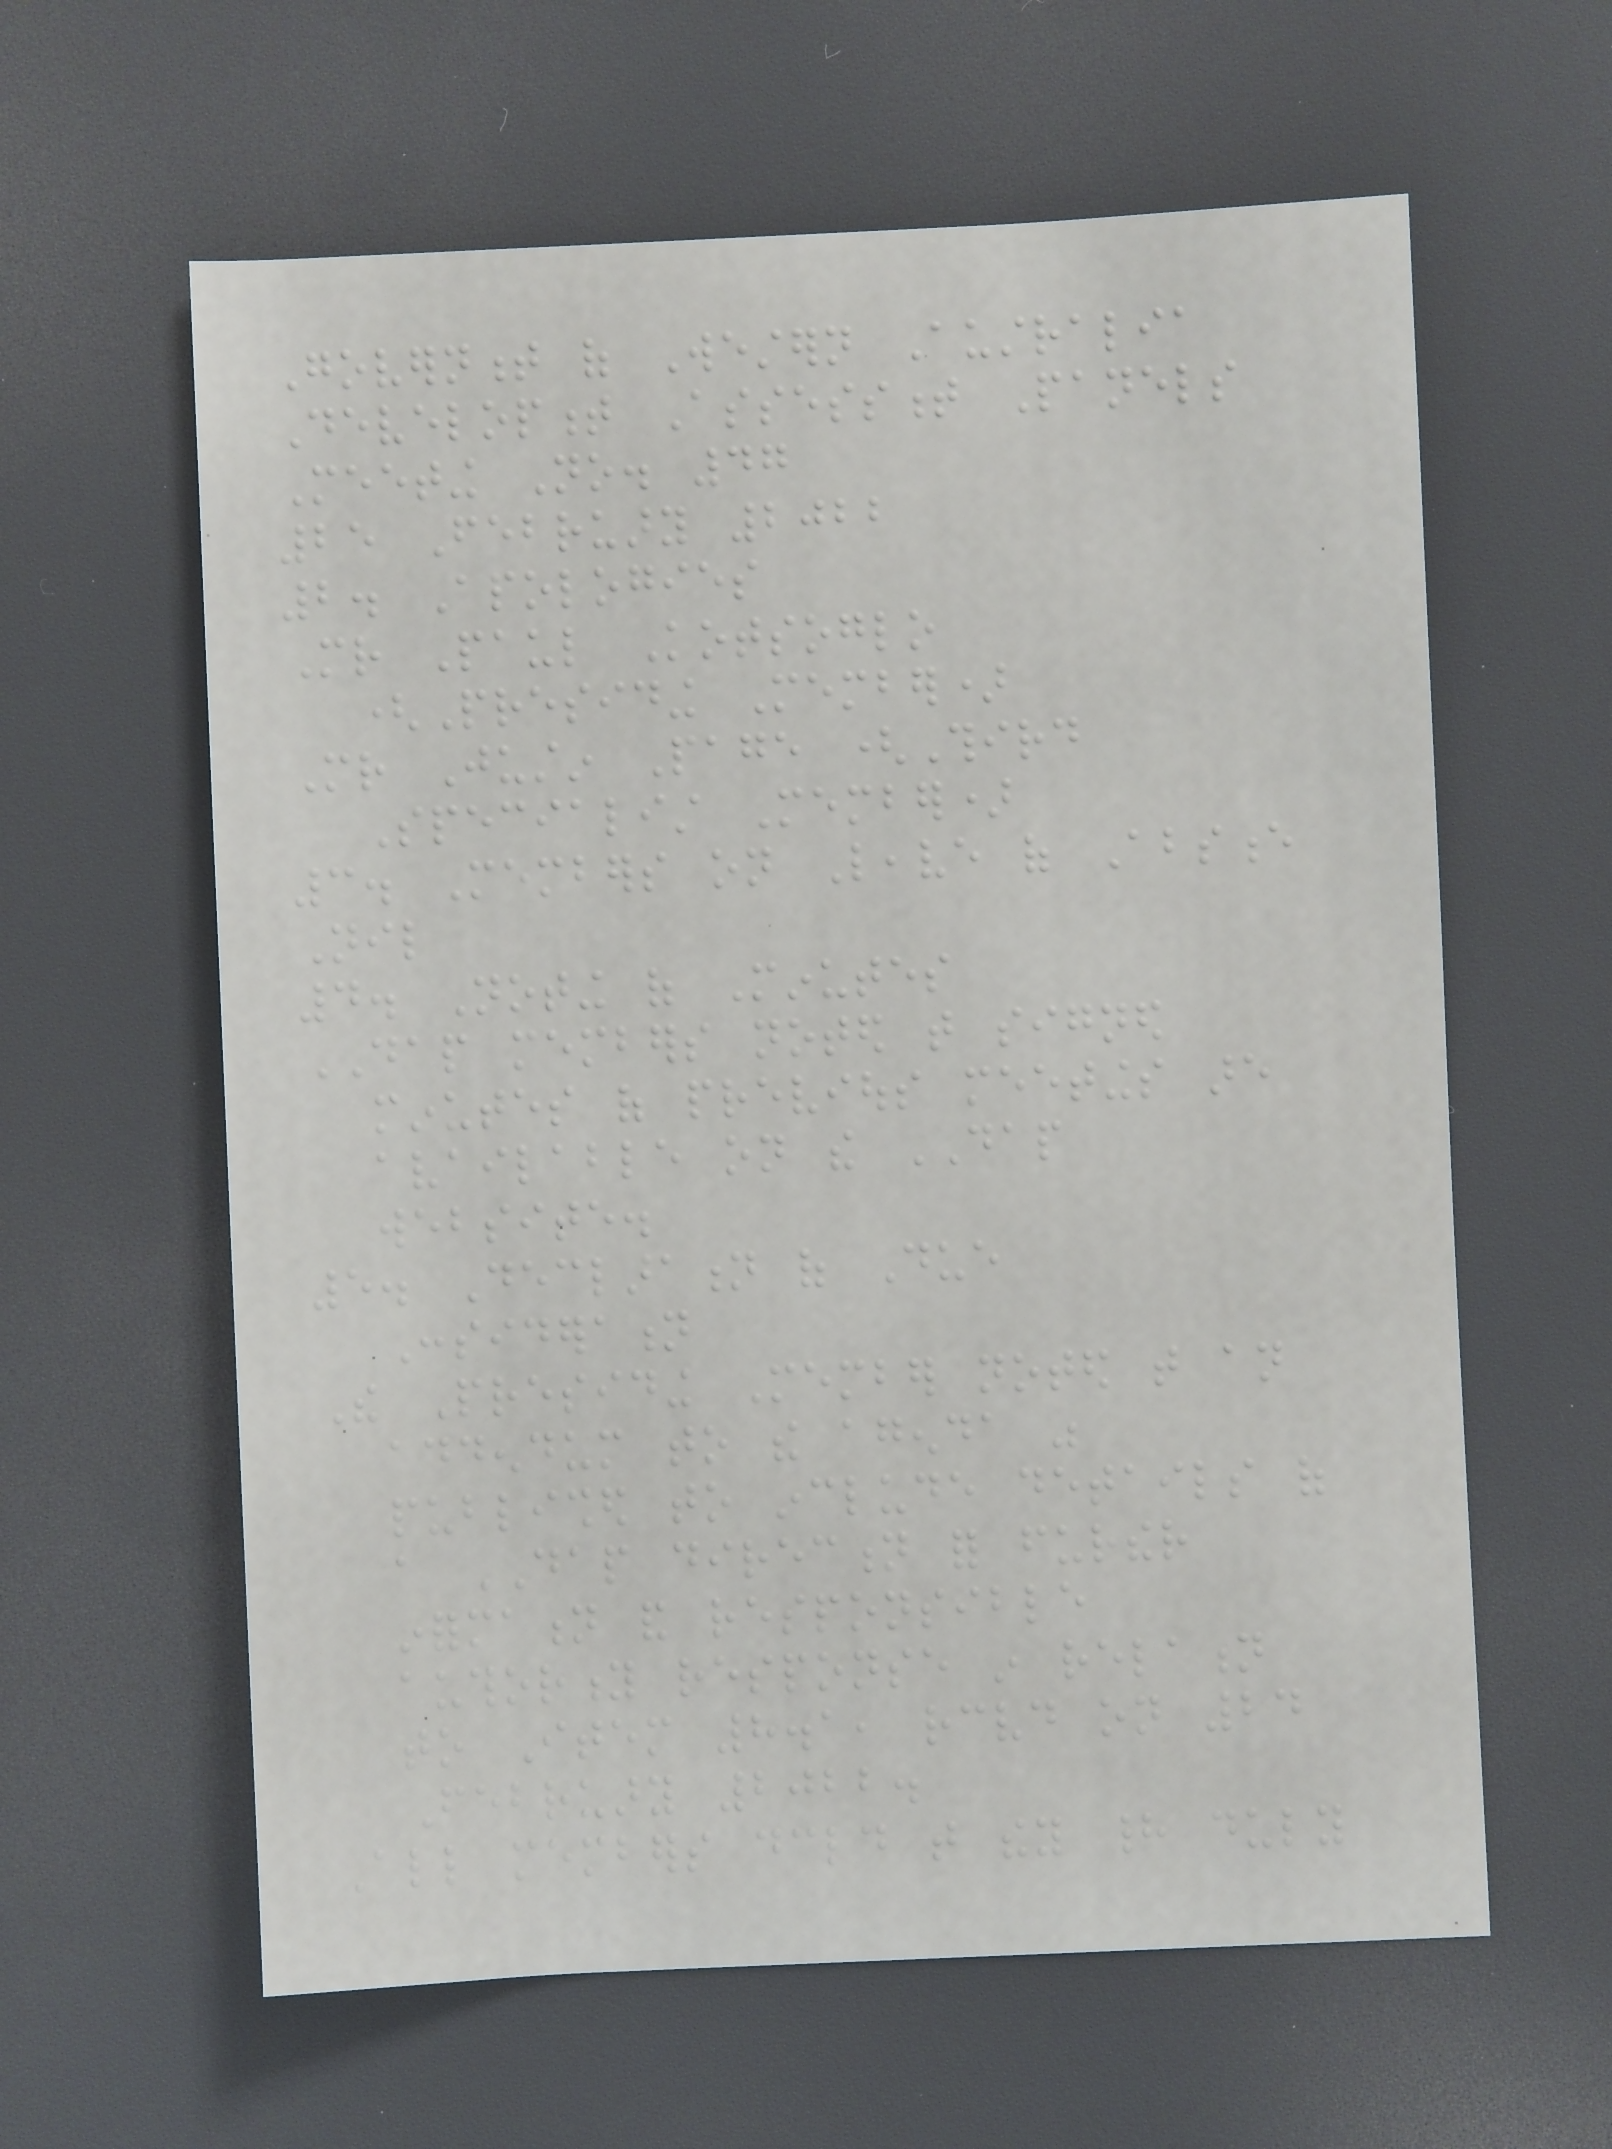Government of Western Australia
Development Assessment Panels
Meeting No. 47
25 February 2022
2. Apologies
Mr Paul Kotsoglo
(Presiding Member)
Mr Justin Page (Third
Specialist Member)
3. Members on Leave of Absence
Nil
4. Noting of Minutes
DAP members noted that signed
minutes of previous meetings are
available on the DAP
website.
5. Declaration of Due
Consideration
The Presiding Member noted that an
addendum to the agenda was
published to include details of
a DAP direction for further
information and responsible
authority response in relation
to Item 8.1, received on 24
February 2022.
All members declared that they had duly
